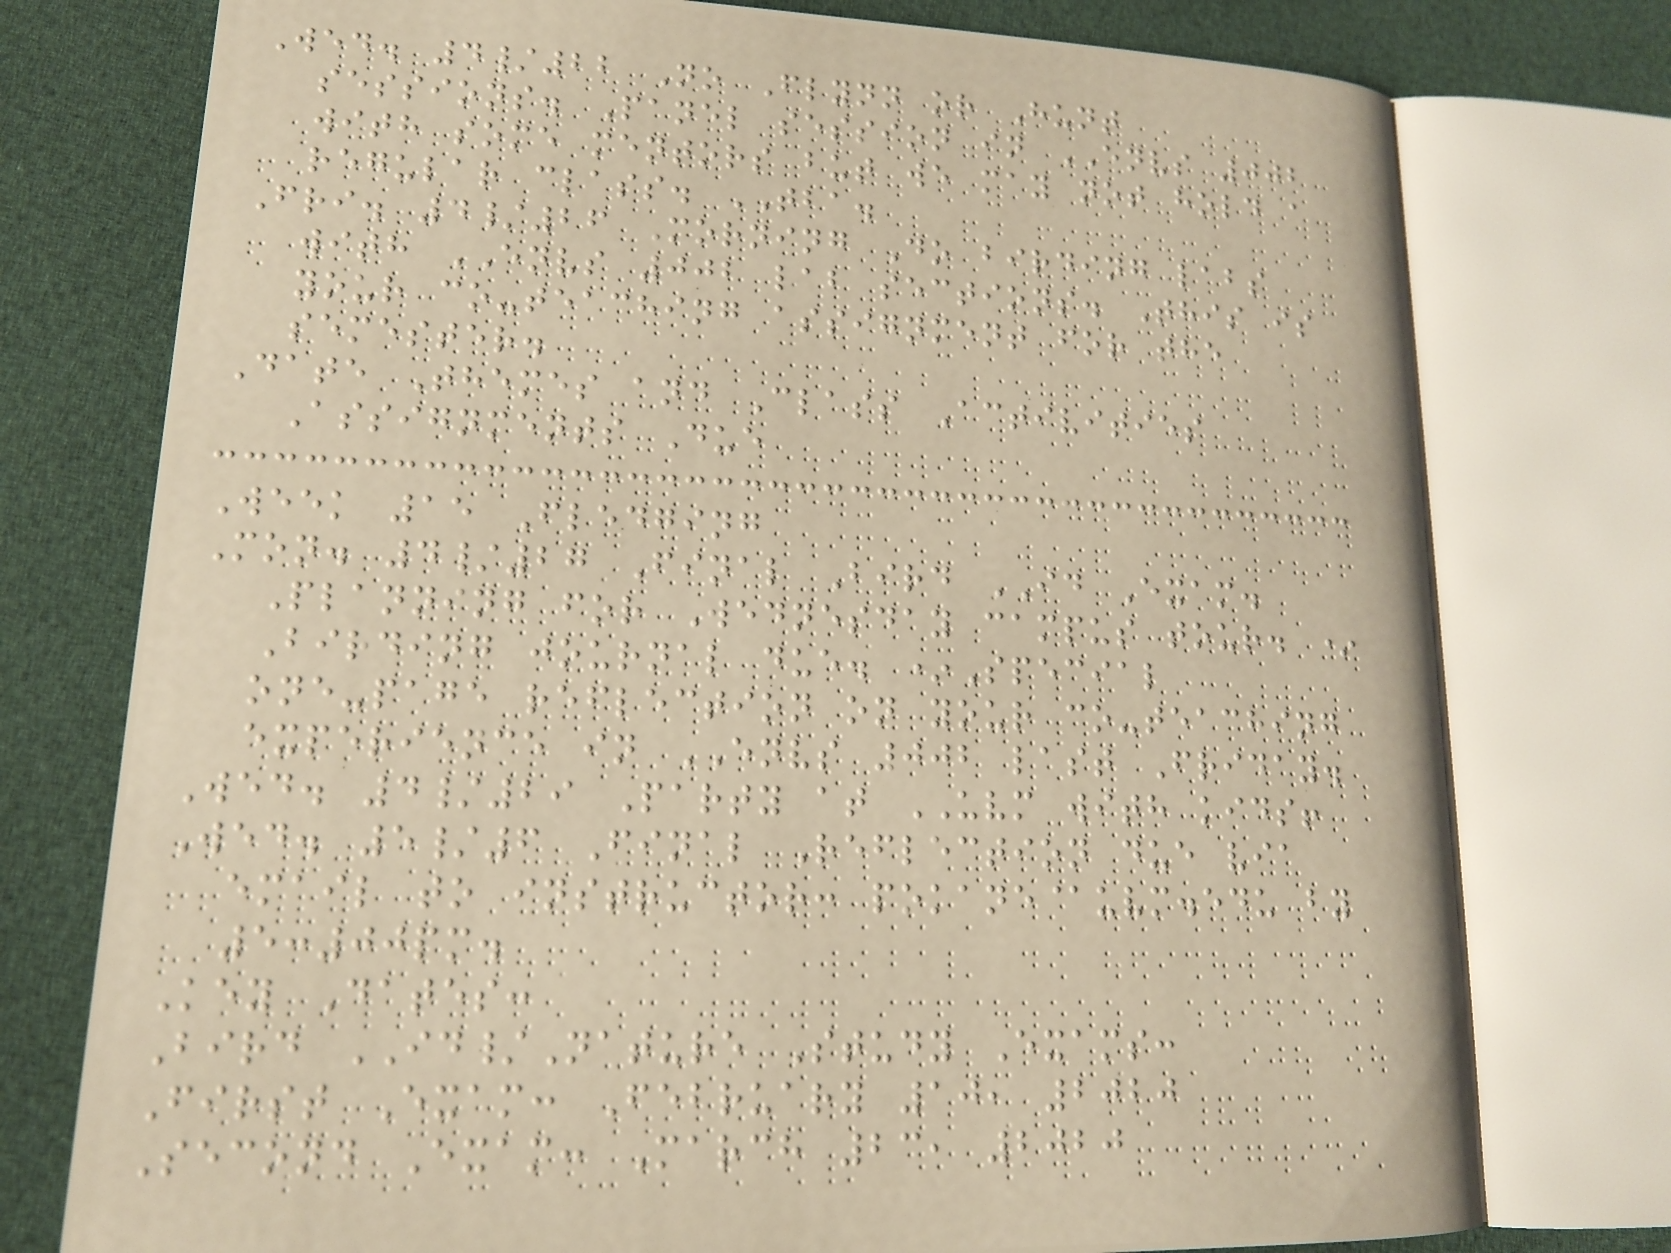Wed. 4/22 No Flynn or Hunt
sessions. Panel session in ENVS 002
with some mentors but we may not hold a
regular class. TBA.
Fri. 4/26 Morning Do birding labs
with ENVS 002 lab sections. This is
your co-teaching assignment for the
semester.
Date Themes and Class Activities
Assignments Due
Week 15 Fledging
Mon. 4/27 Final Bird ID Exam.
Planning for Wednesday campus tour. *
Birding journal due. *Special
one-page reflection on your co-teaching
experience in ENVS 002 last Friday.
Wed. 4/29 Party at UVM with kids!
Wed. 5/6 Final Reflection due via
email to instructor: pokane@uvm.edu by
5:00pm.
Key Dates:
Bird ID/Nature Study Exams:
First Exam: February 10, 2020
Second Exam: March 23, 2020
